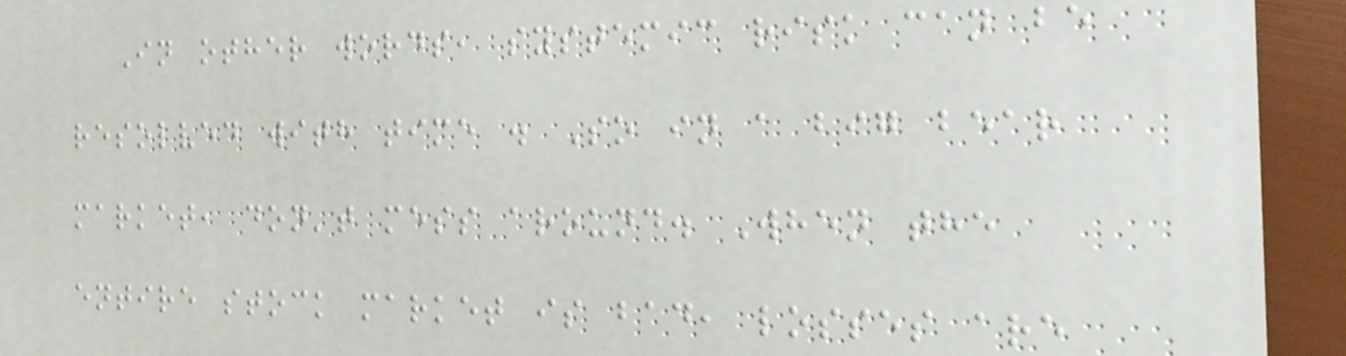In other words, systemic risk can be
resolved with time . So in a big bear
market, don't mess around. When the
entire stock market is bad, losses are
